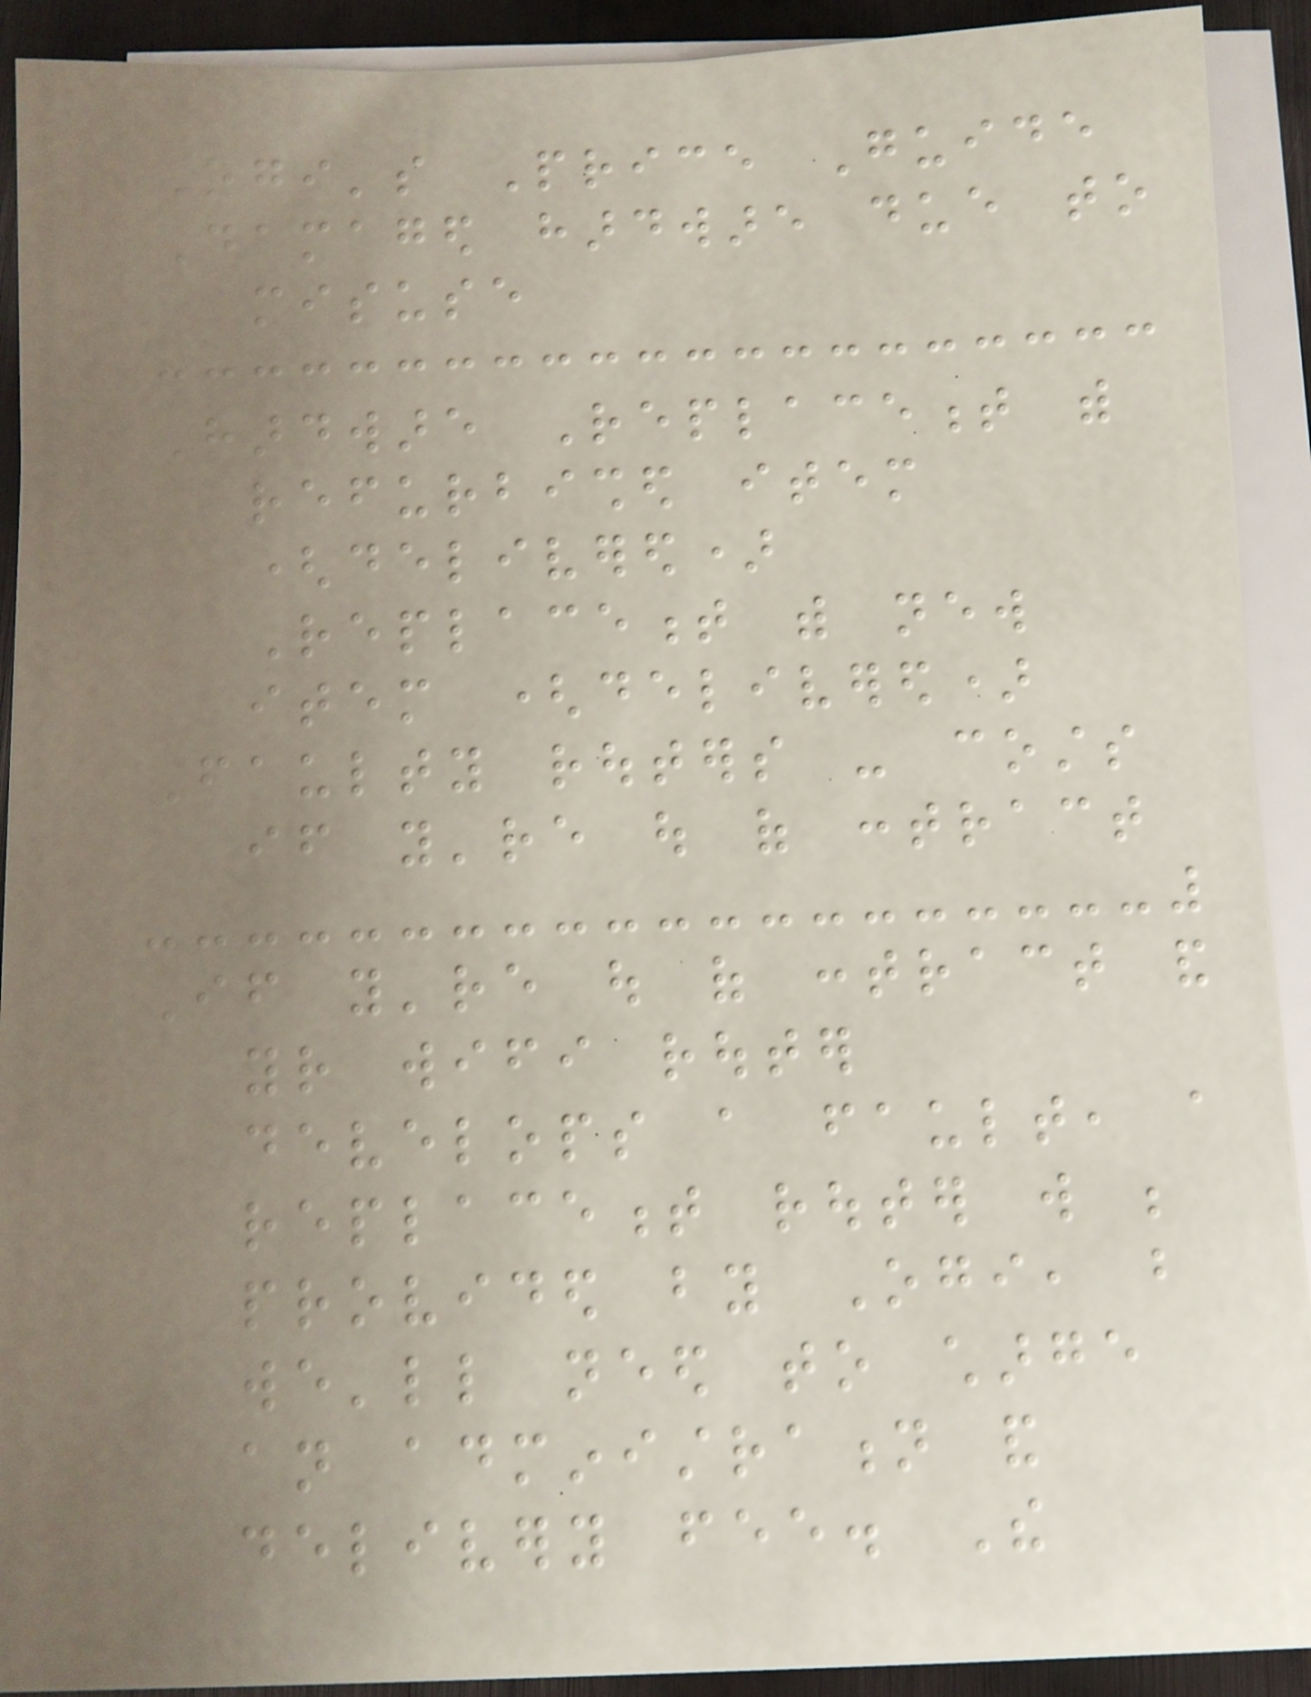Ogi's Price Guide
Damaged hardware due to
misuse
Hardware Replacement with
refurbished item
(delivered)
Replacement with new
item (delivered)
Faulty routers - costs
if you're out of contract
If you're out of contract and
your wifi router
develops a fault, a
replacement router will be
provided by Ogi, but
we'll need to charge
an administration and
delivery fee. The
